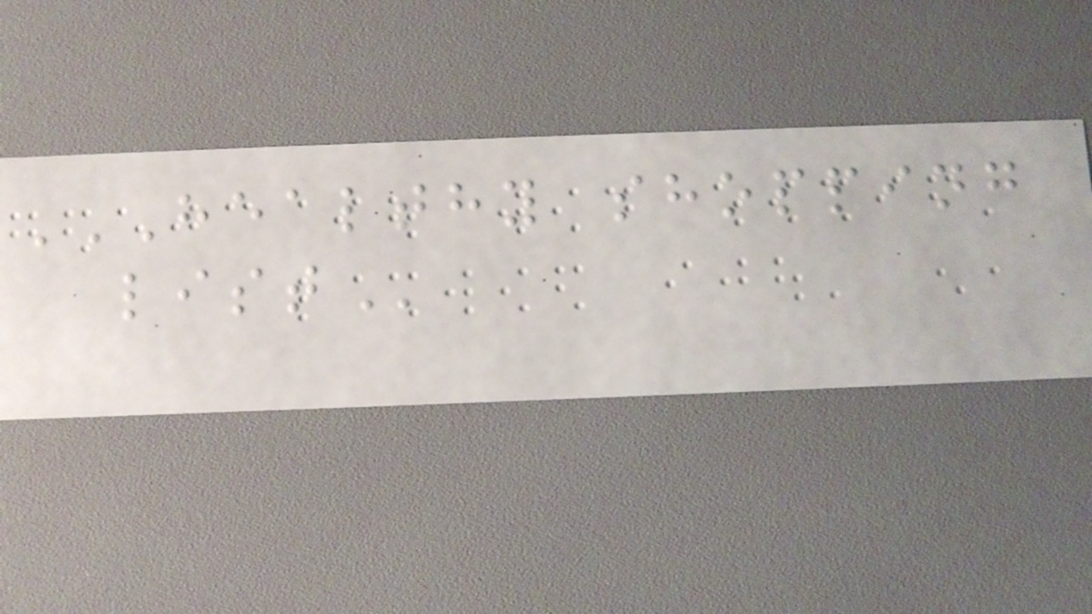HEALTHY SHOPPING
LIST
